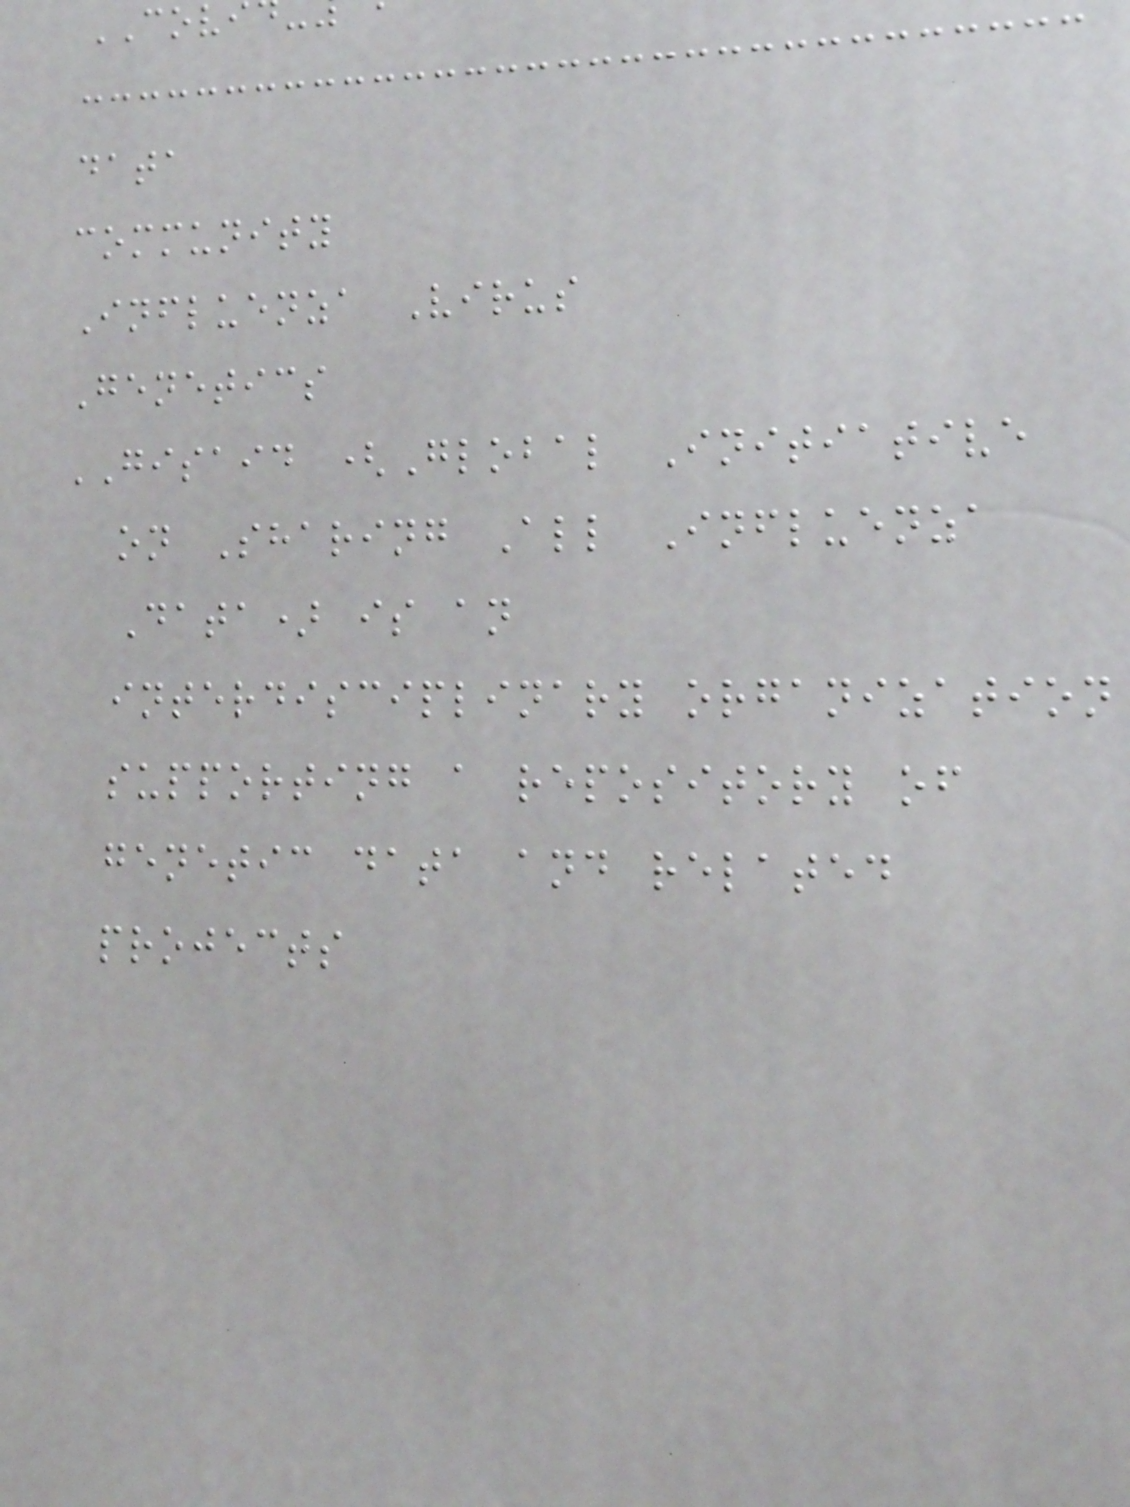COV
data
community
Influenza Virus
Genetics
GISAID (Global Initiative
on Sharing All Influenza
Data) is an
interdisciplinary organization
supporting a repository of
genetic data and related
projects
